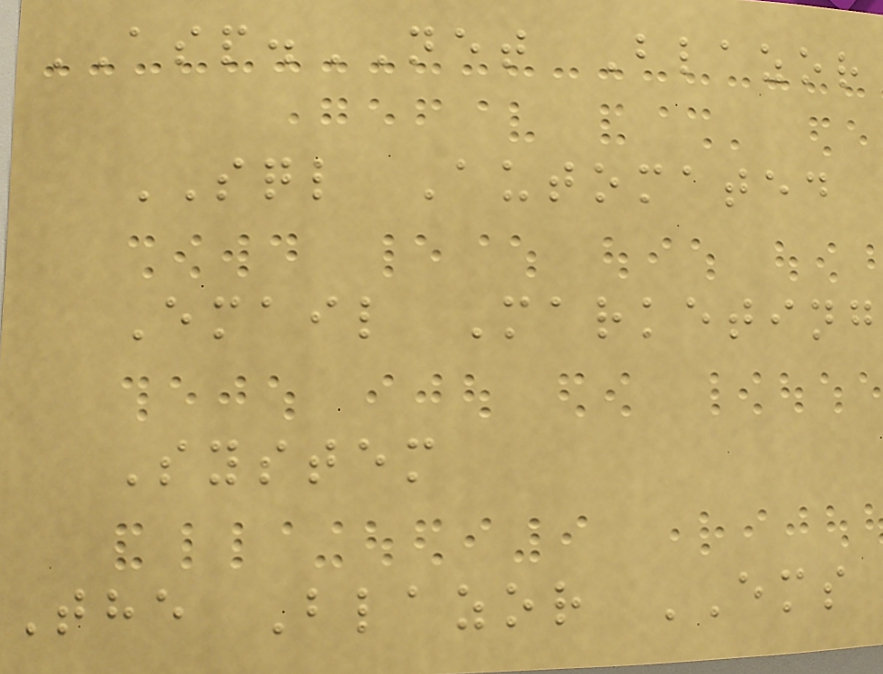ASP.NET Blazor
SQL Automated
Email Marketing
System
The Blazor EMS
